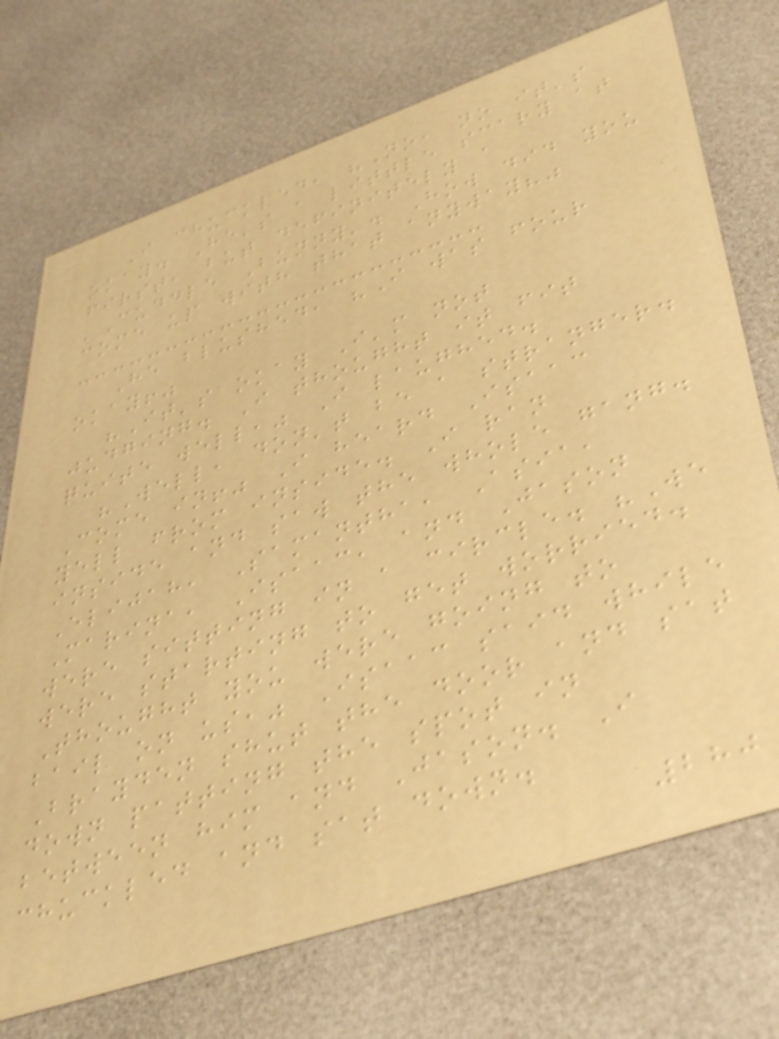I chuckled, "No, no it's
okay. He's a little scary at
first, but definitely a
'Cuddle Bunny'. How did you
come up with that anyway?"
He blushed, "I was four
okay!"
"It's okay I'm not
judging. I thought it fit
quite well," I laughed.
"Well, don't be a stranger.
Come in!" I heard Isaac
yell from inside. I ran
inside and saw the whole gang.
Elijah, Samantha, Asia,
Marina, Isaac, and Jason
were sitting in a circle. "We
were starting to get worried.
Thought you were going to
bail on us," Isaac said while
Brayden shut the door and sat
down patting the spot in
between him and Jason. I
chuckled and sat down.
280
